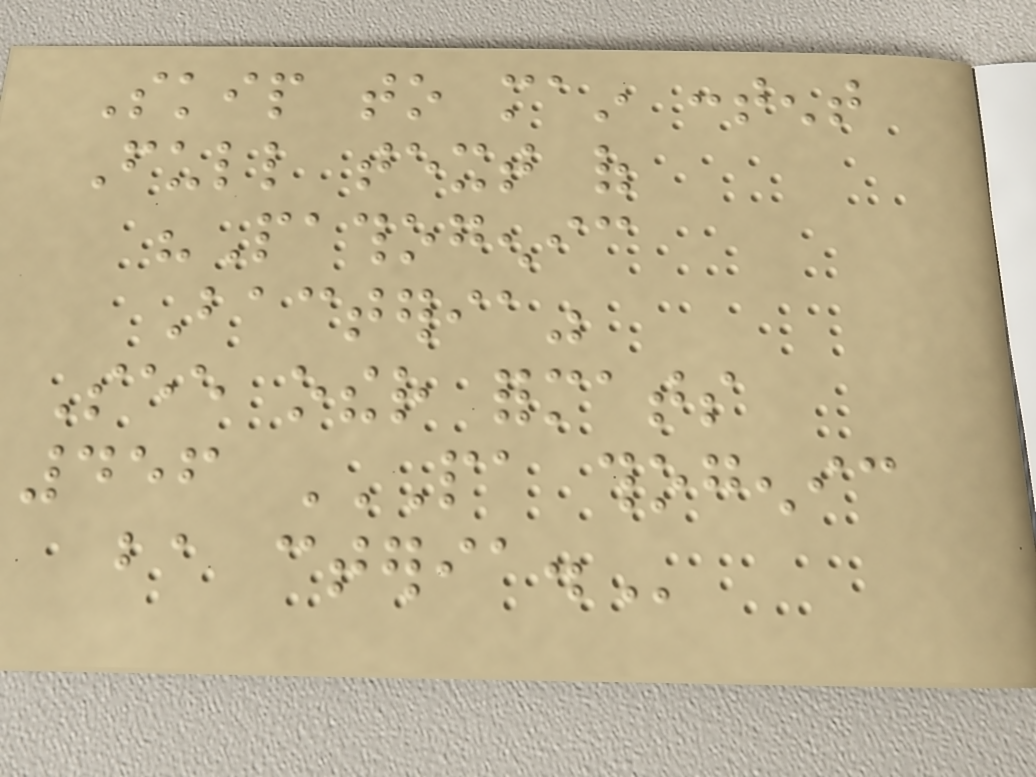Skip to main content
Full text of
"Pathogenic
Bacteria"
See other formats
456 PA THOGENIC
BA CTERIA.
